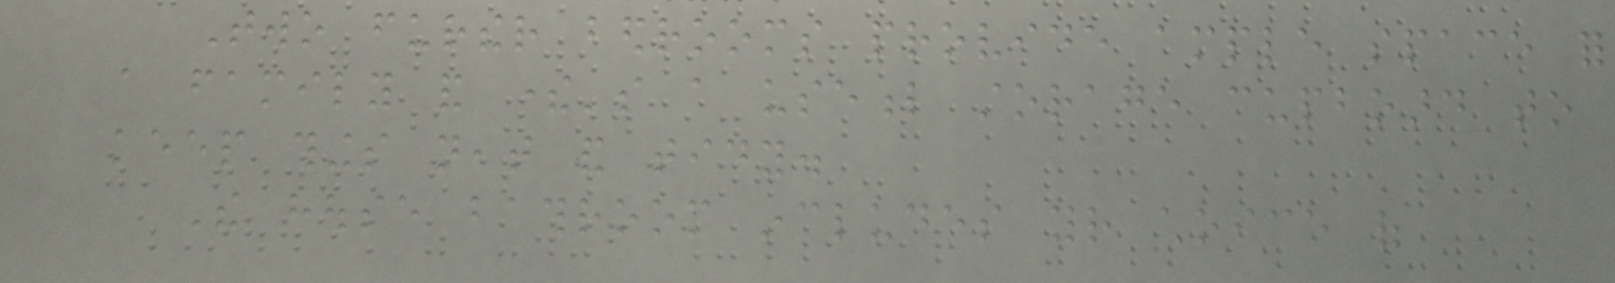Two further bedrooms provide ample space for
a family and there's a useful storage cupboard to
keep things neat and tidy.
The house bathroom includes your choice of
